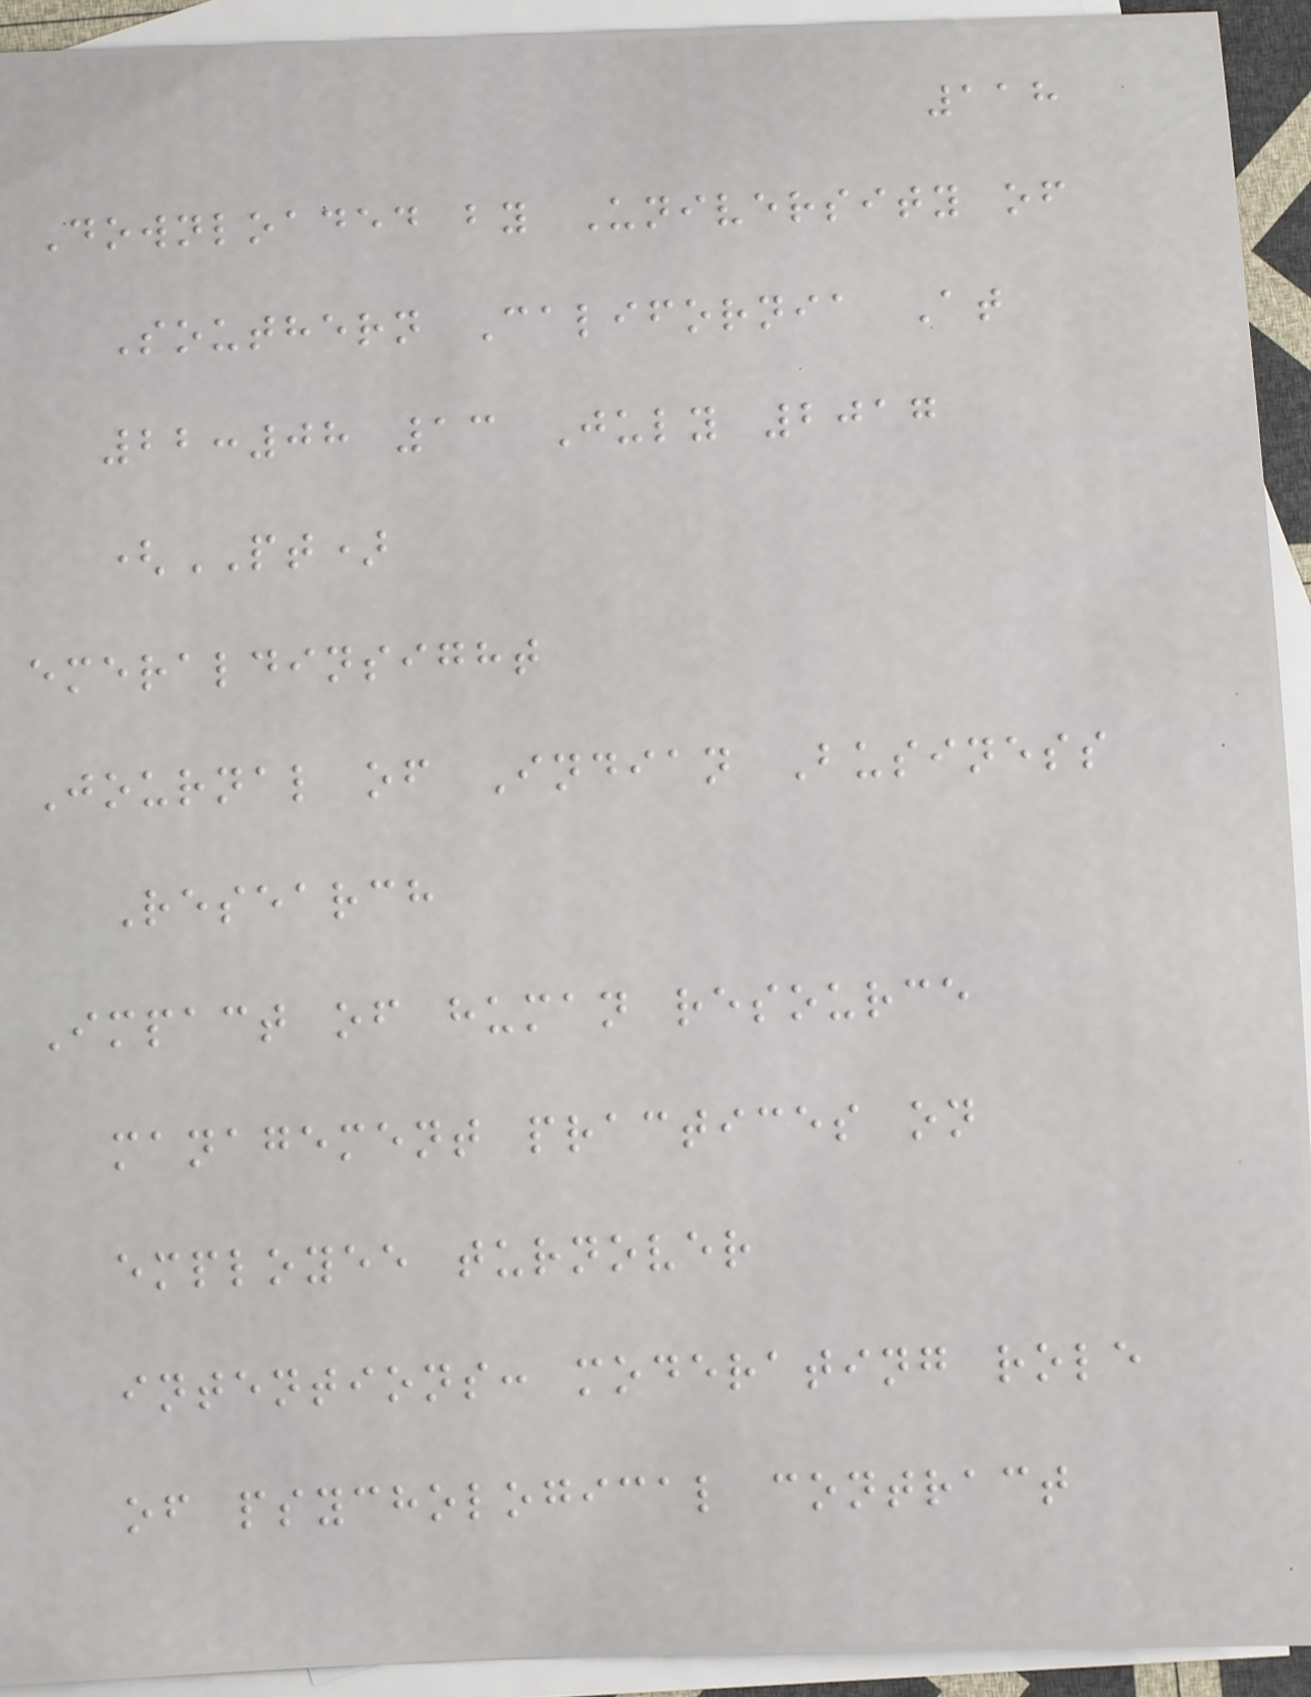118
Downloaded by University of
Southern California At
22:08 13 July 2017
(PT)
emeraldinsight
Journal of Indian Business
Research
Impact of human resource
management practices on
employee turnover
intentions: moderating role
of psychological contract
